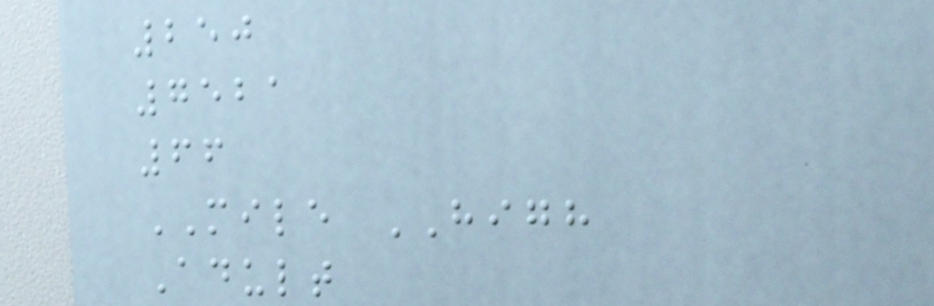250
7521
66
MILE HIGH
Adult
